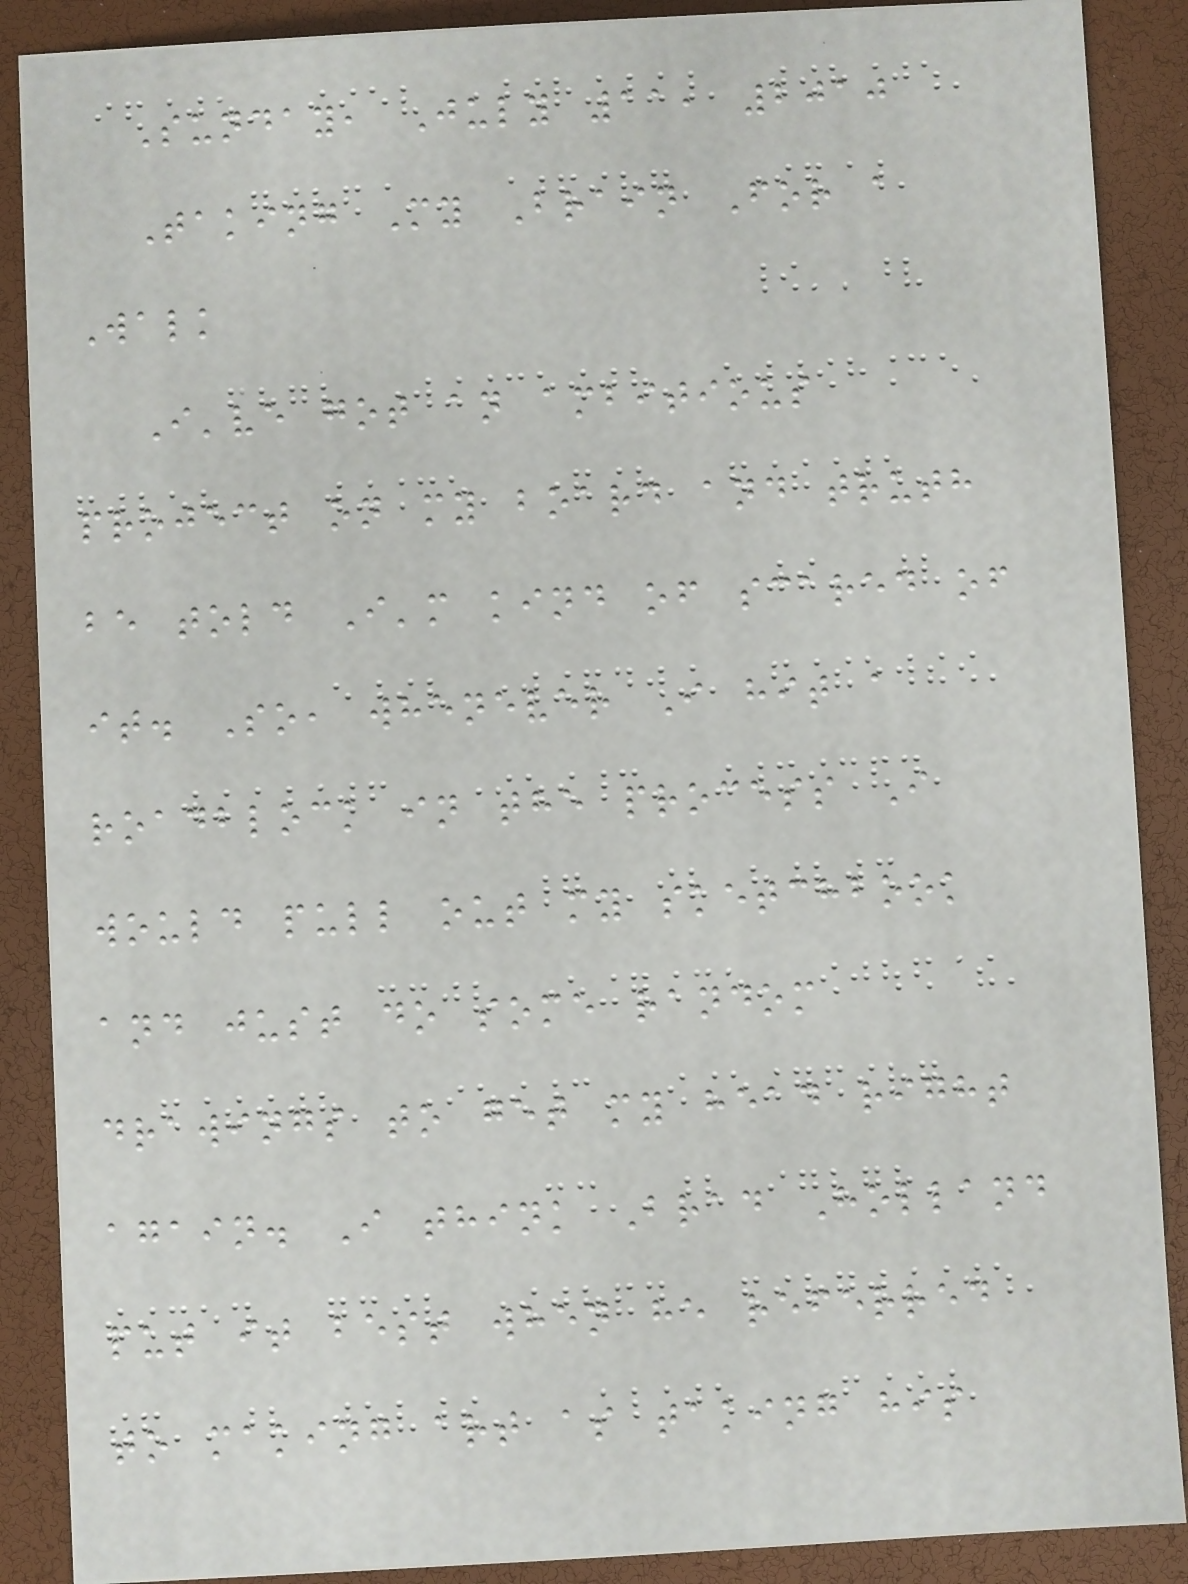Sunday, July 11, 2010
Taking My Brain For a
Walk
I've got an ambitious
project on my board and truth
be told I'm kind of scared of
it. So, whenever I hit a
roadblock in the process I
would pull out my sketchbook
and just do some random
drawings to get my head right
again. I think Brad Holland
put it best when he referred
to making art as taking his
